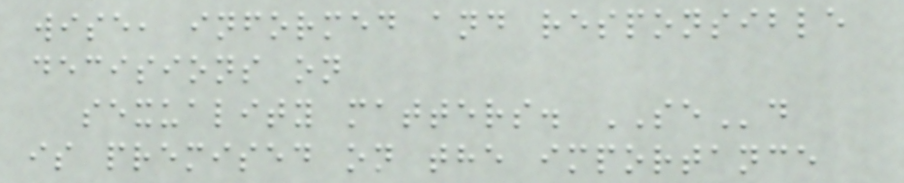wise, informed and responsible
decisions on
sexuality matters. SEd
is premised on the importance
